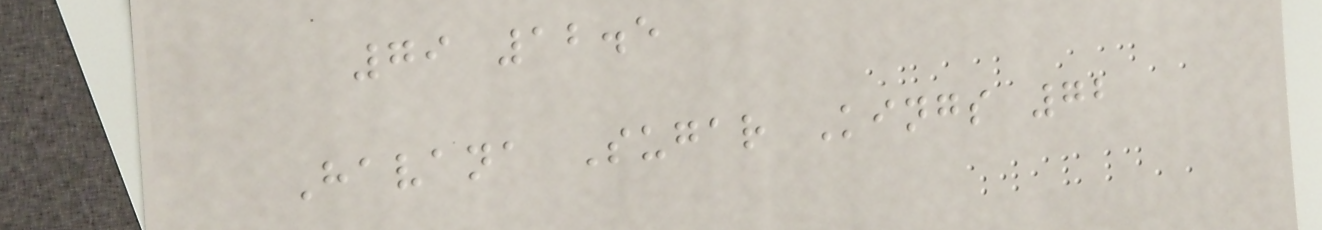79 12.5
Havana Sugar Kings 72
